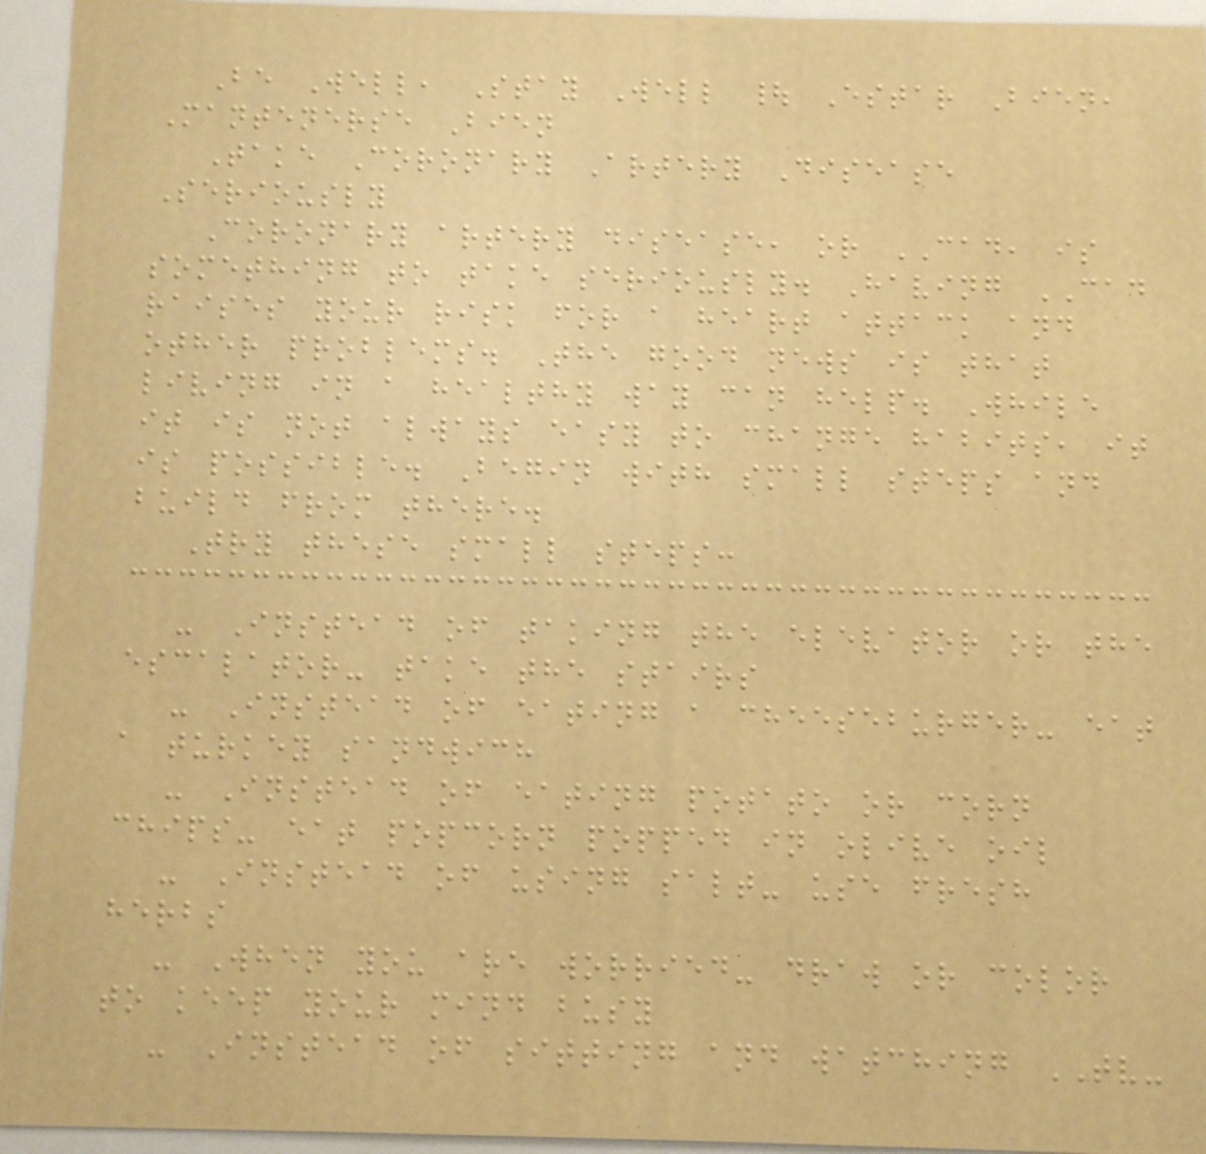Be Well, Stay Well | Estar Bien,
Mantenerse Bien
Take Coronary Artery Disease
Seriously
Coronary artery disease, or CAD, is
something to take seriously. Having CAD
raises your risk for a heart attack and
other problems. The good news is that
living in a healthy way can help. While
it is not always easy to change habits, it
is possible. Begin with small steps and
build from there.
Try these small steps:
- Instead of taking the elevator or the
escalator- take the stairs
- Instead of eating a cheeseburger- eat
a turkey sandwich
- Instead of eating potato or corn
chips- eat popcorn popped in olive oil
- Instead of using salt- use fresh
herbs
- When you are worried- draw or color
to keep your mind busy
- Instead of sitting and watching TV-
